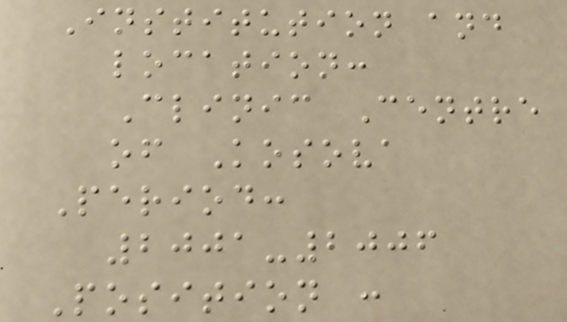Institution and
location:
Clinic Centre
of Kosova
Period:
2001-2006
Position :
